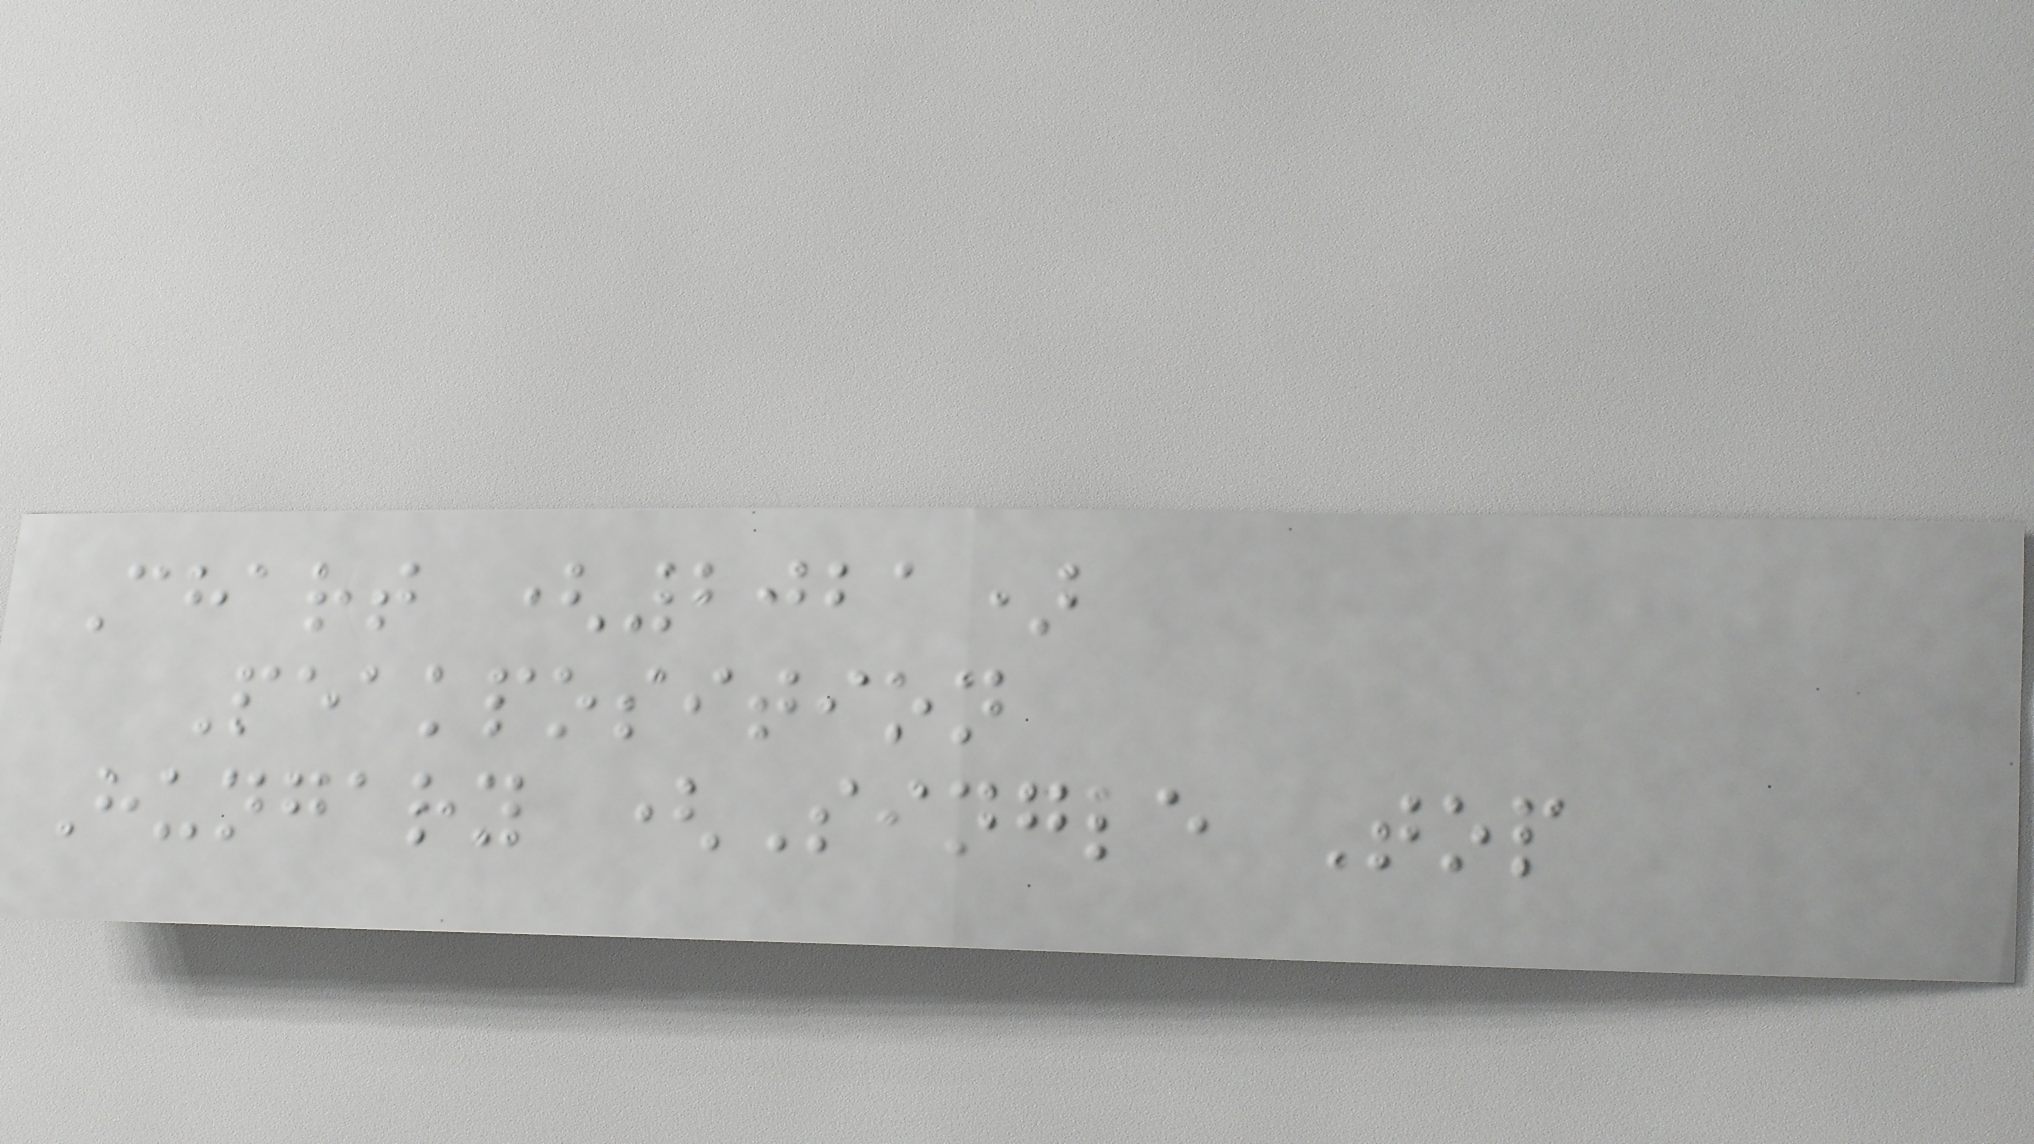Chart (2021)
Peakposition
Hungary (Single Top
